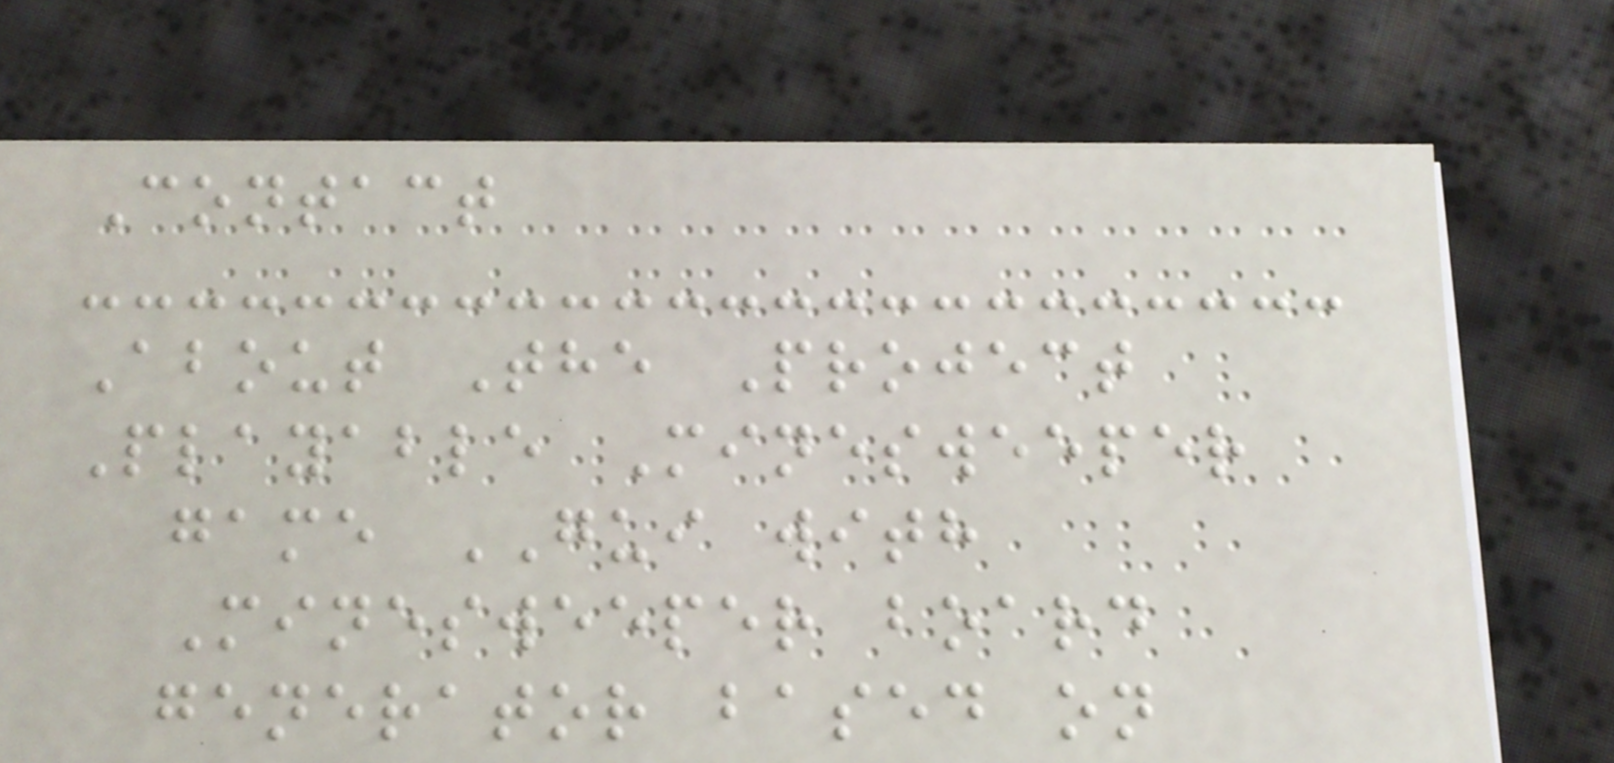Contact
About The Project
Playable Minesweeper
game GUI with
Minesweeper board
generator based on
